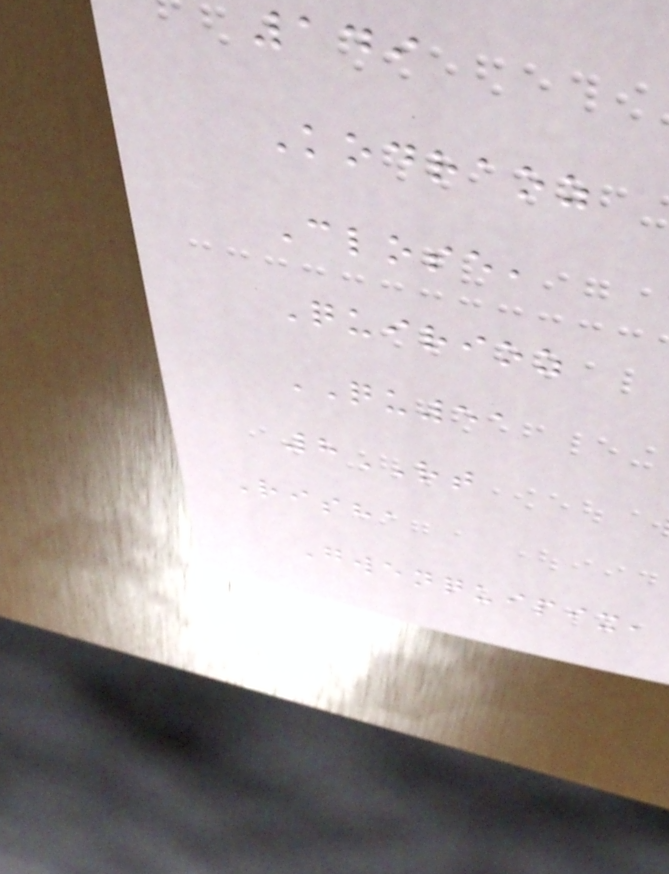149
Kodraoz
Close,
Quirioz
QU51
8RT
Risha
Gwenquipix,
